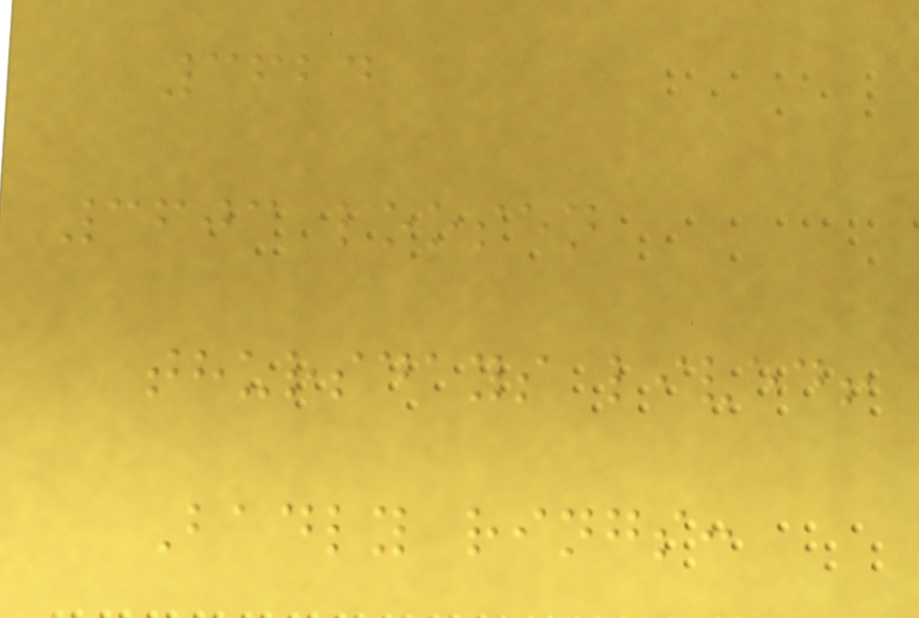3624
3603 loosen
thursdays lived!
Badly rings:
